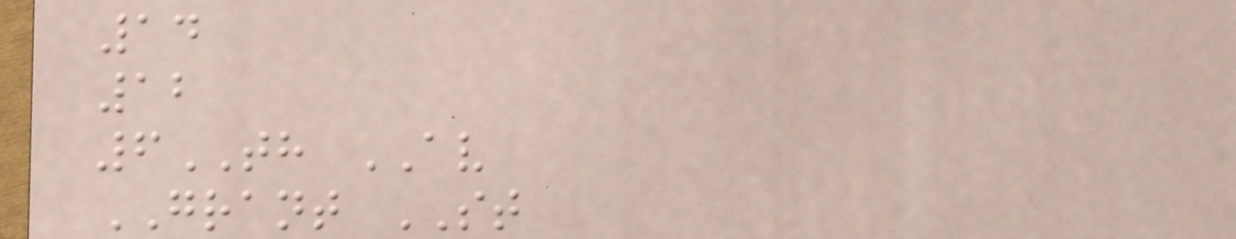14
12
6TH AV
GRANT ST
